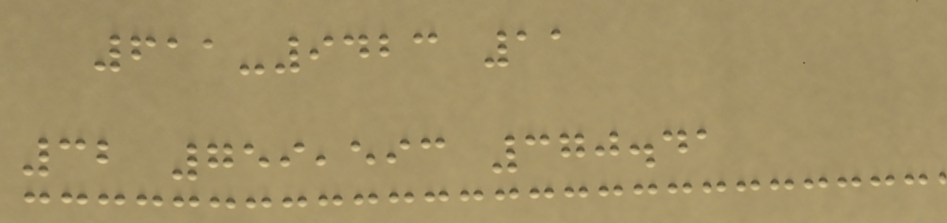611-9423 11
32 759,593 370.41
